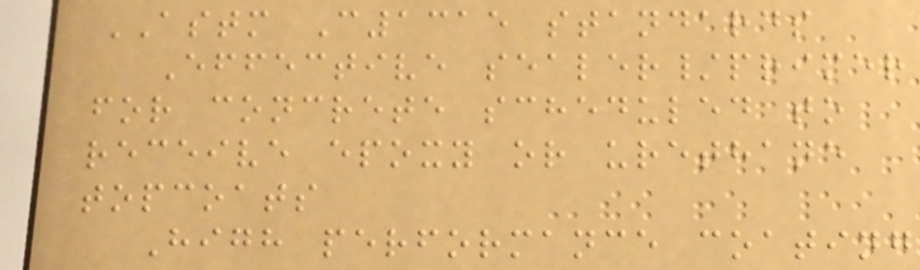ASTM C1315 standards
Effective sealer/primer
for concrete scheduled to
receive epoxy or urethane
topcoats
High performance coating
